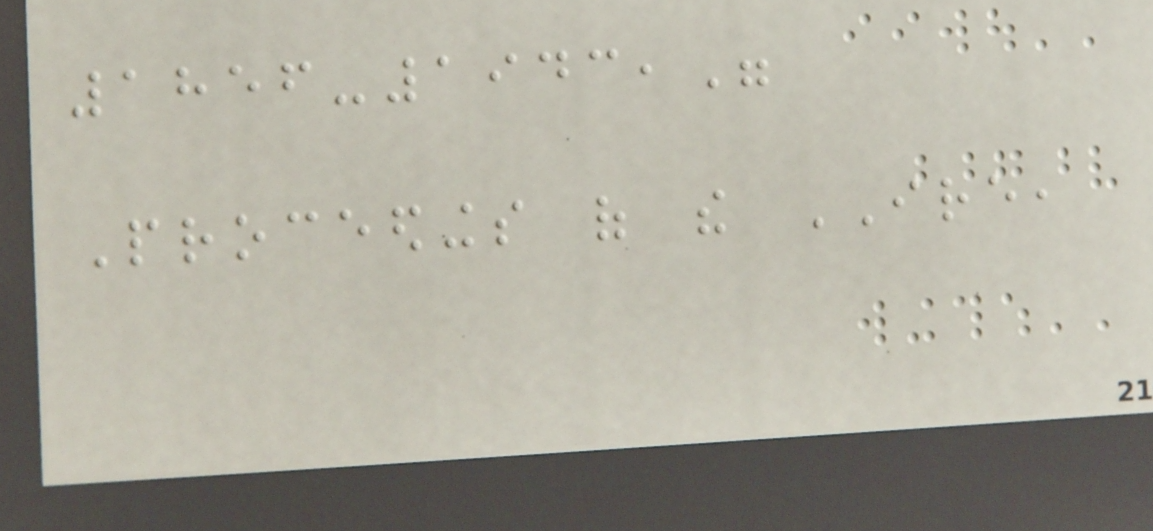1856-1943,"
Proceedings of the IRE,
